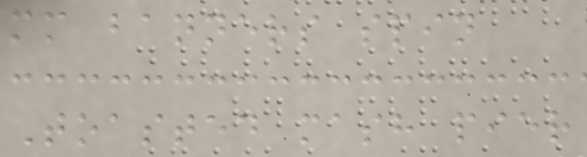mm banners spin
Toasted mash pier
